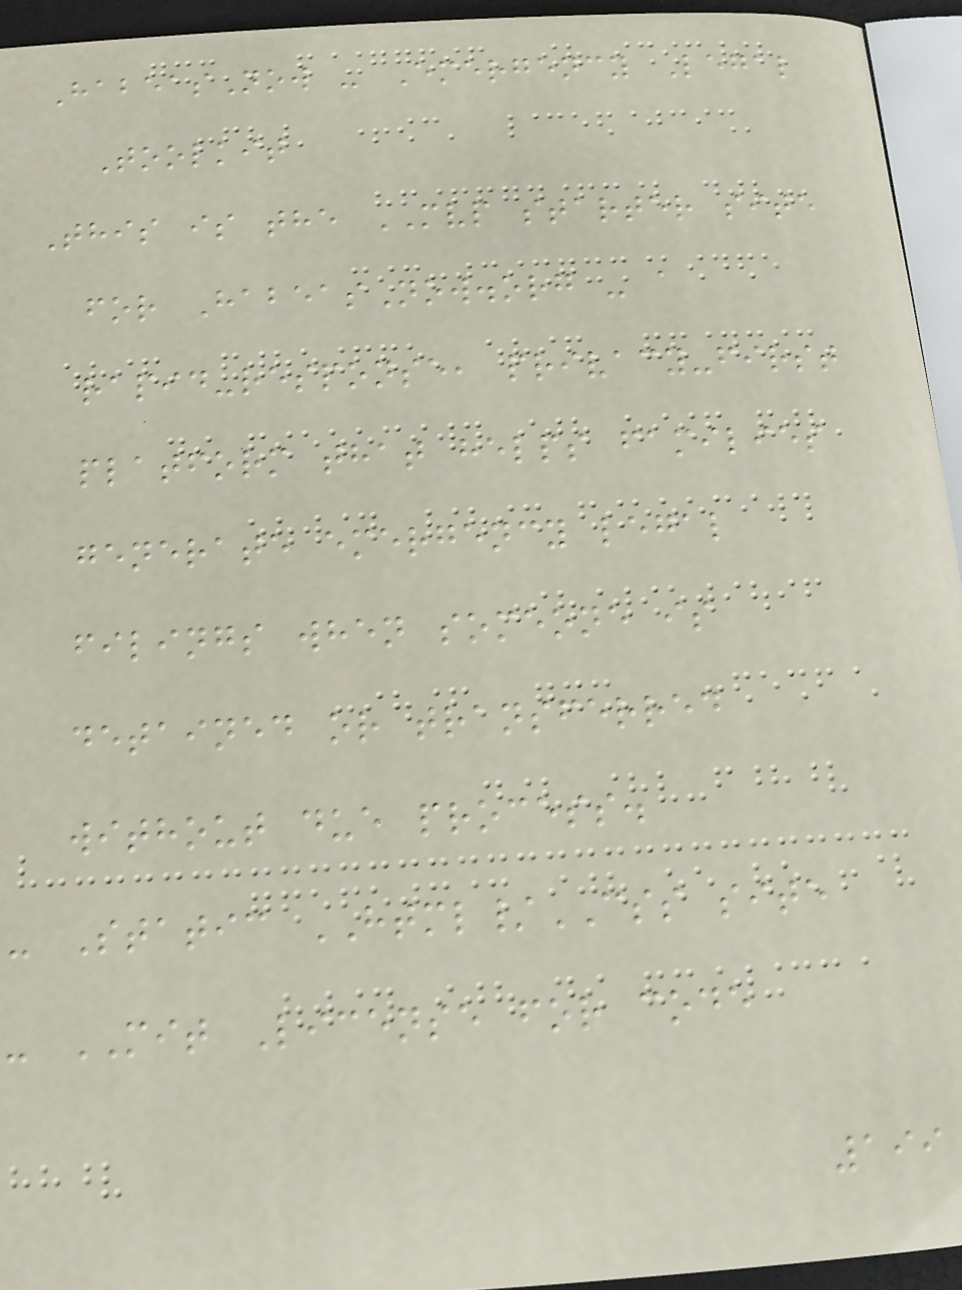HabeasNow - Emergency Legal
Toolkit
This is the MVP starter site
for HabeasNow.org - a
rapid-response, privacy-first
platform that helps families
generate emergency legal
filings when someone is
detained or transferred
without due process.
- Static HTML/CSS site
- MIT License for code
199
